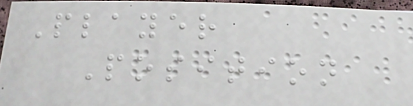Player
Position
